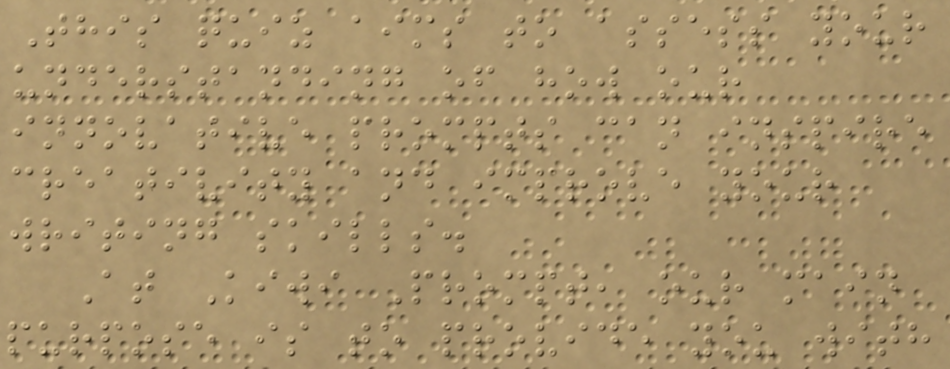This quiz aims to assess your
understanding of how our
innovative prompts can inspire
creativity and improve your
writing skills.
At Kiwi Prompt, our main
purpose is to provide you with
